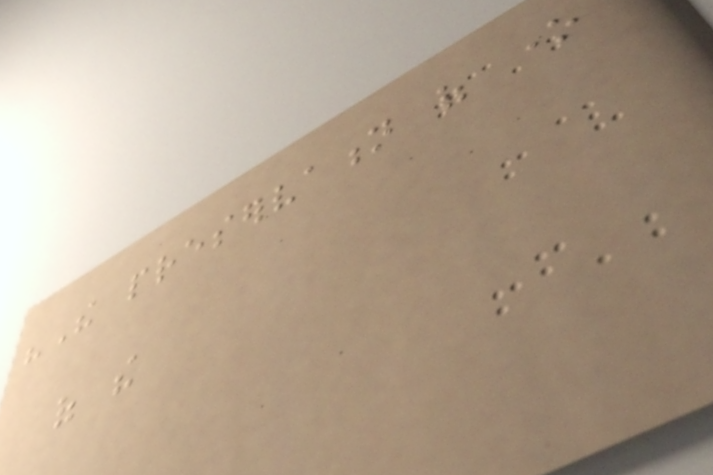"The preservation of one
of the
